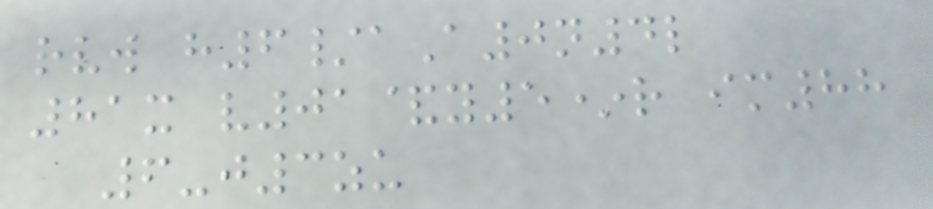rvw h6/aA0n4l
81x v01&y5*r im88
6-j3zu
